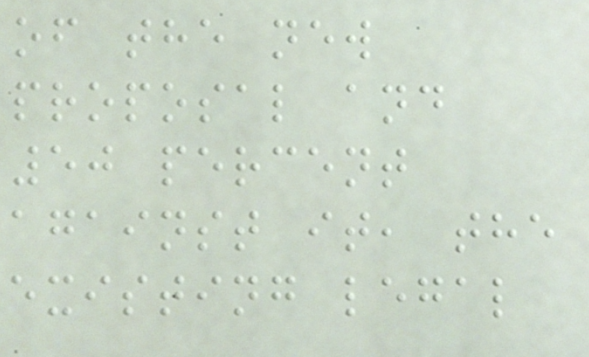of the new
proposal and
50 percent
against it, the
existing legal
